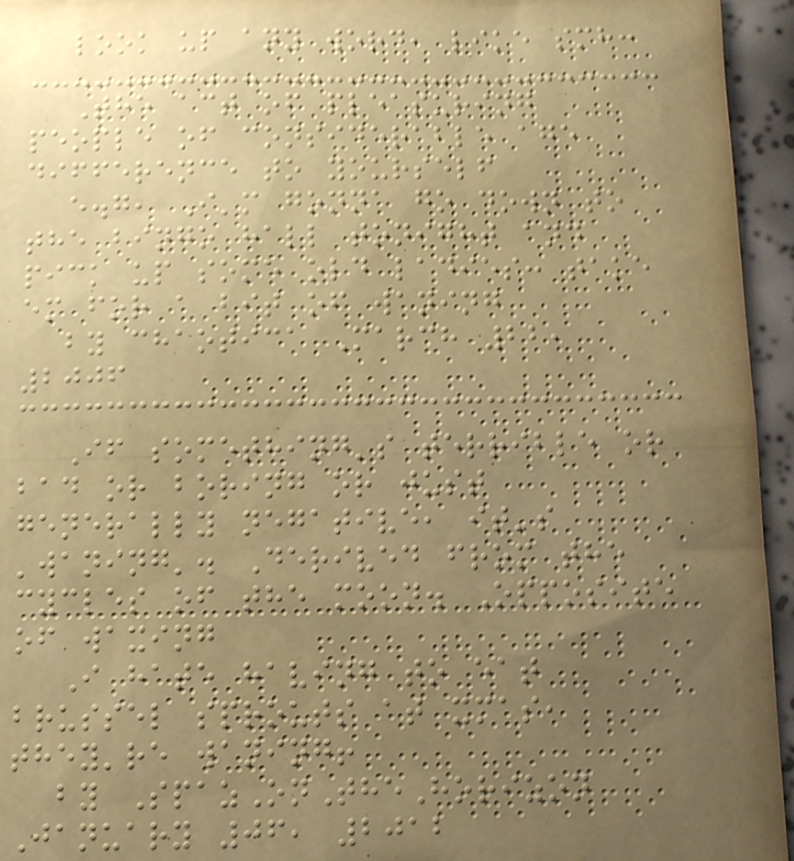look up any word, like smh:
The act of pleasuring
people of considerable age
difference to yourself
e.g, I'm gonna go down to
the bingo hall tonight and
pick up some old ladies: take
em for a bit of waning
by chaotica March 22,
2006
If something's terrible or
bad or boring or just
generally negative, it's
'waning'. Derived from the
cycles of the moon. Opposite
of waxing
I hate having to eat
brussel sprouts at xmas,
they're waning!
by SpazOnTheHorizon
January 06, 2012
